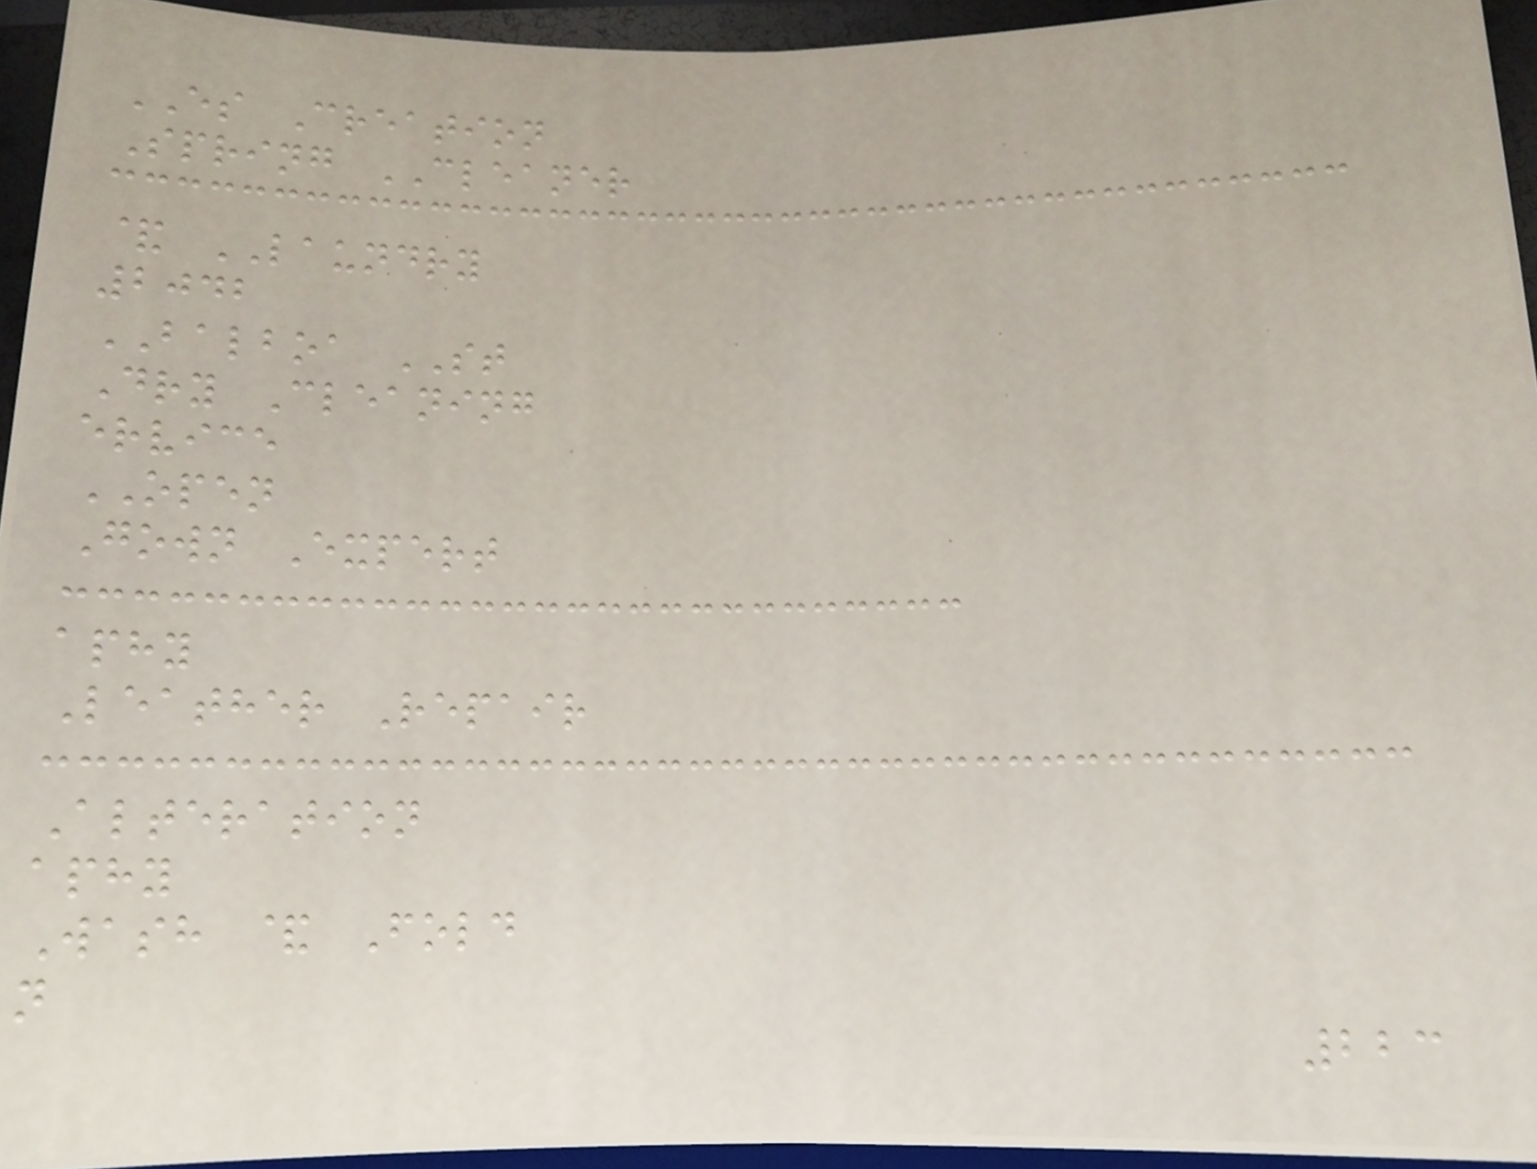ES Creation
Spring CLEANER
& LAUNDRY
2042
BALBOA ST
Dry Cleaning
ervice
OPEN
Gown Expert
aphy
Leather Repair
Alteration
aphy
Wash & Fold
n
223
